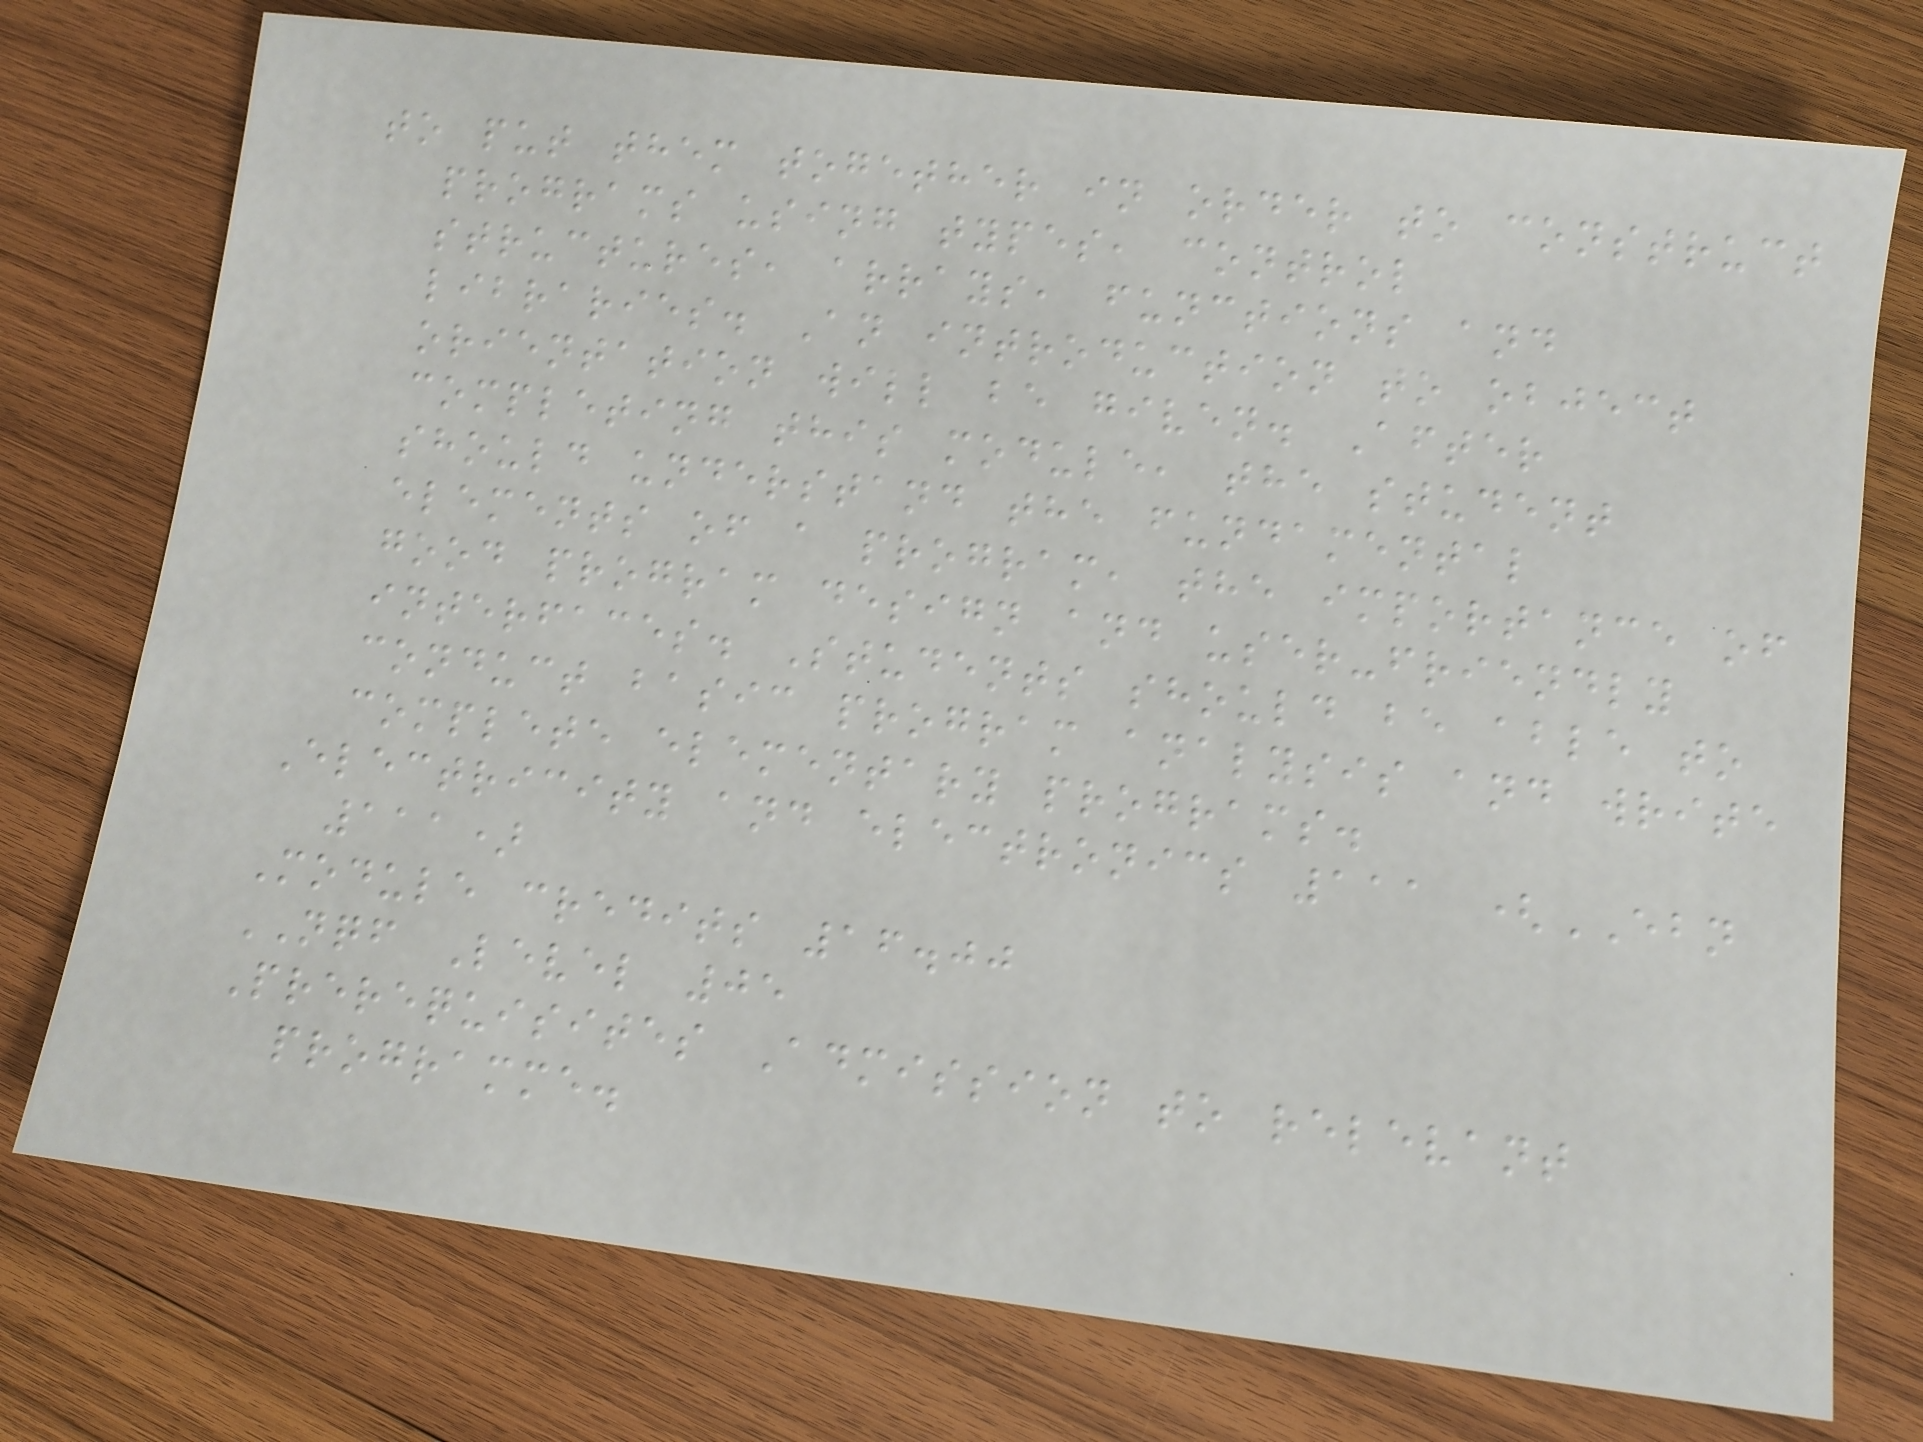to put them together in order to construct
programs using types, control
structures, arrays, functions and
libraries. An introduction to object
orientation will be given. After
completing this module, the student
should understand the fundamental
elements of a program, the importance of
good program design and user-friendly
interfaces. Students should be able to
conduct basic program analysis and write
complete elementary programs.
Electricity and electronics 111 (EBN
111)
Module credits 16.00
NQF Level 05
Prerequisites Admission to relevant
programme.
